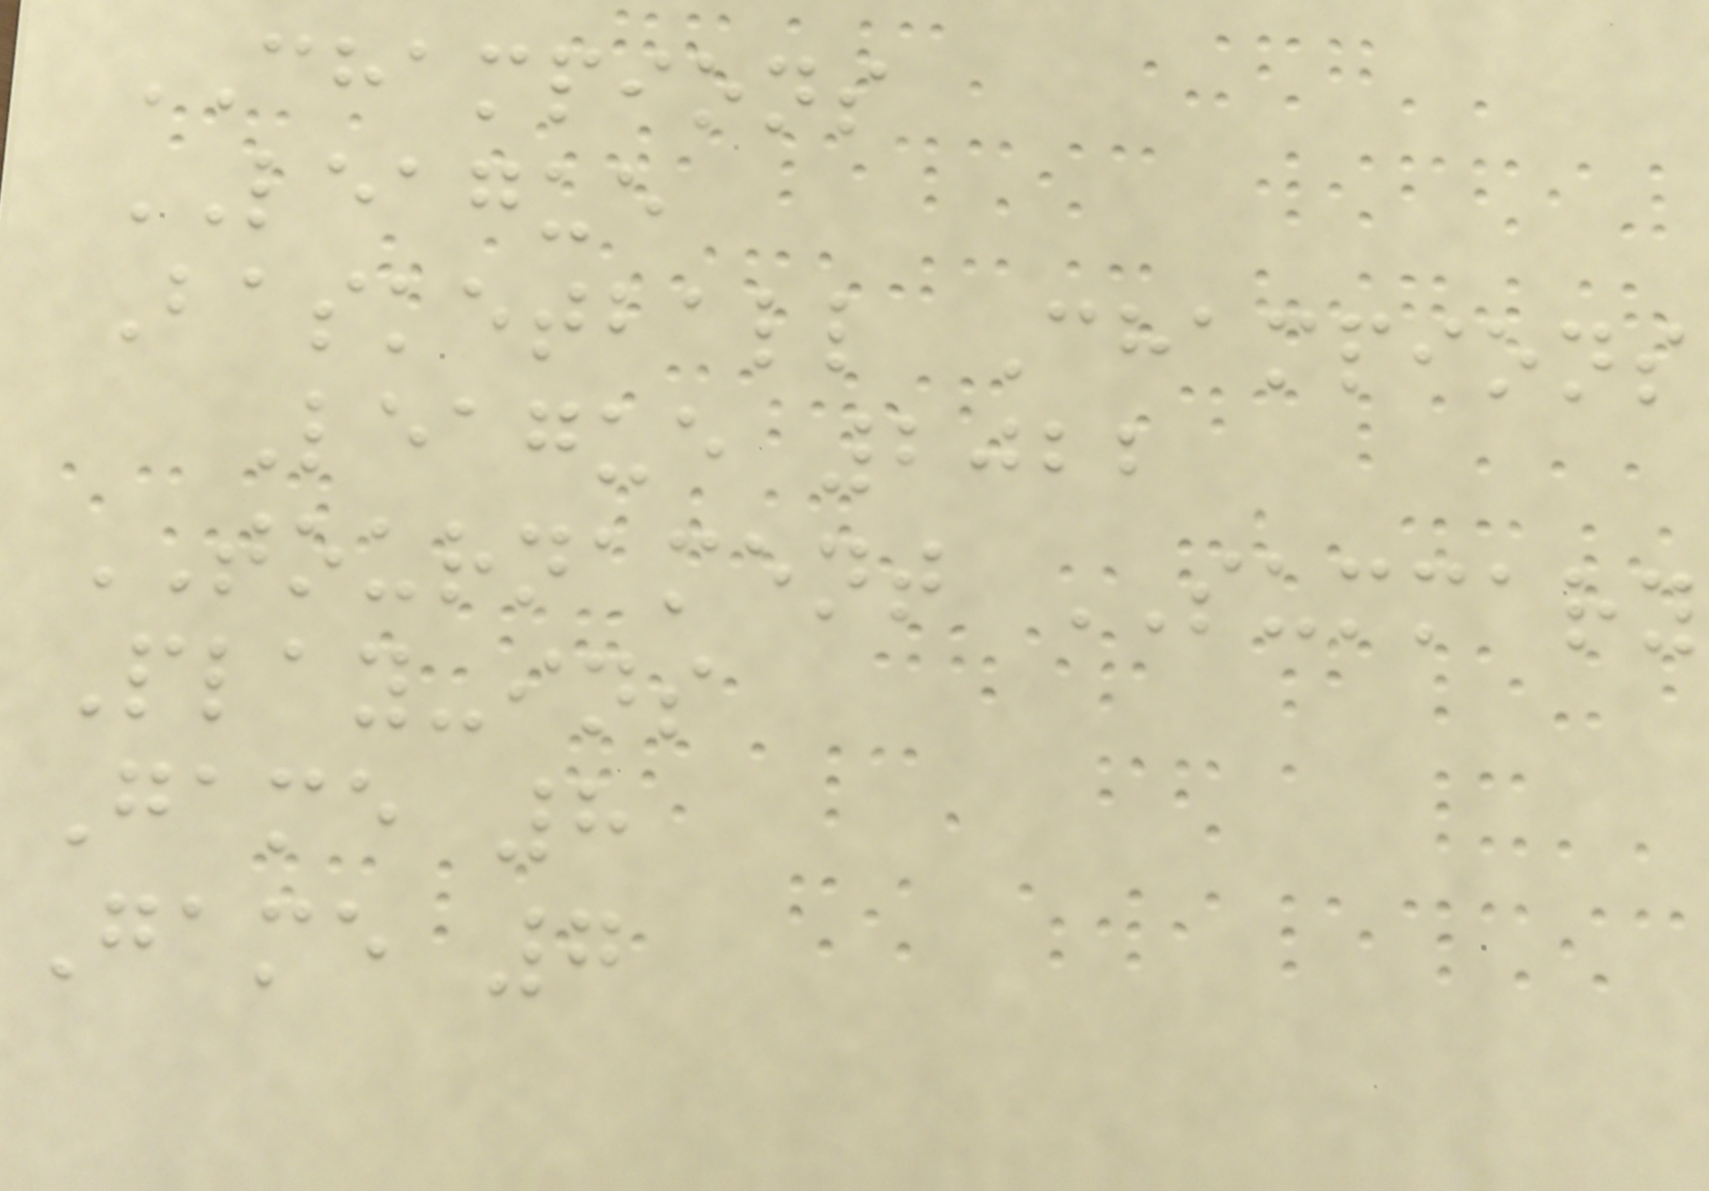CHAMPIONS
LEAGUE
Basketball Champions
League 2022
TOURNAMENT SUMMARY
Play-ins
Game 8
Game 7
